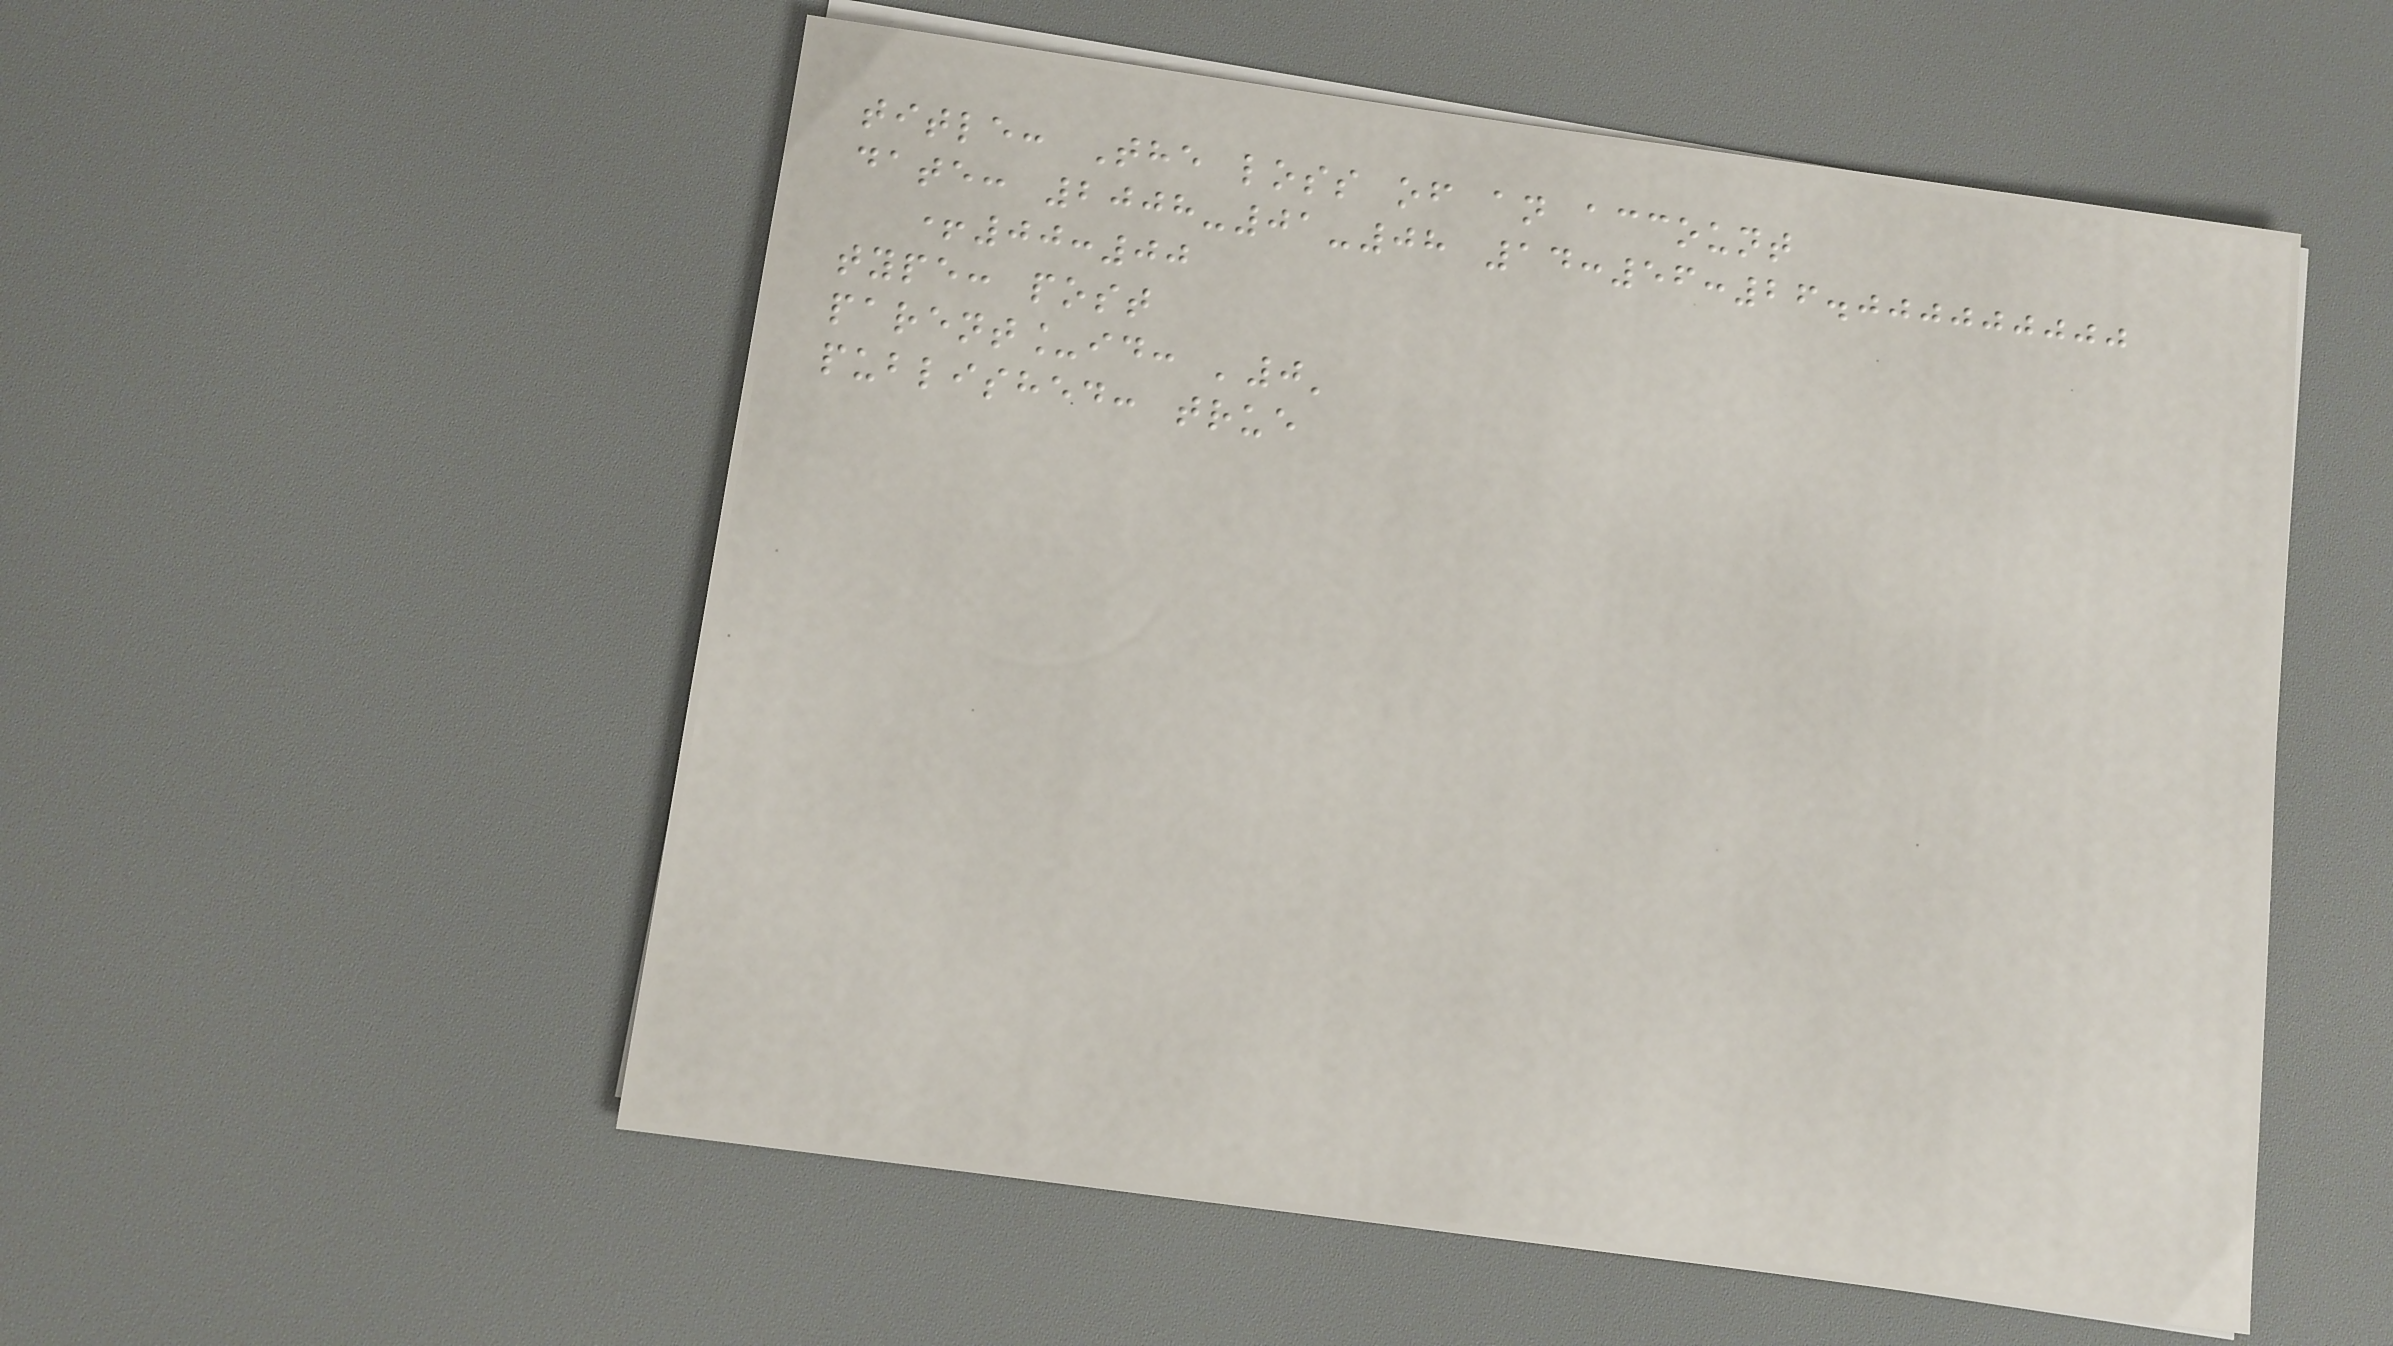title: The loss of an account
date: 2008-01-08 14:56:26.000000000
+00:00
type: post
parent_id: '0'
published: true
